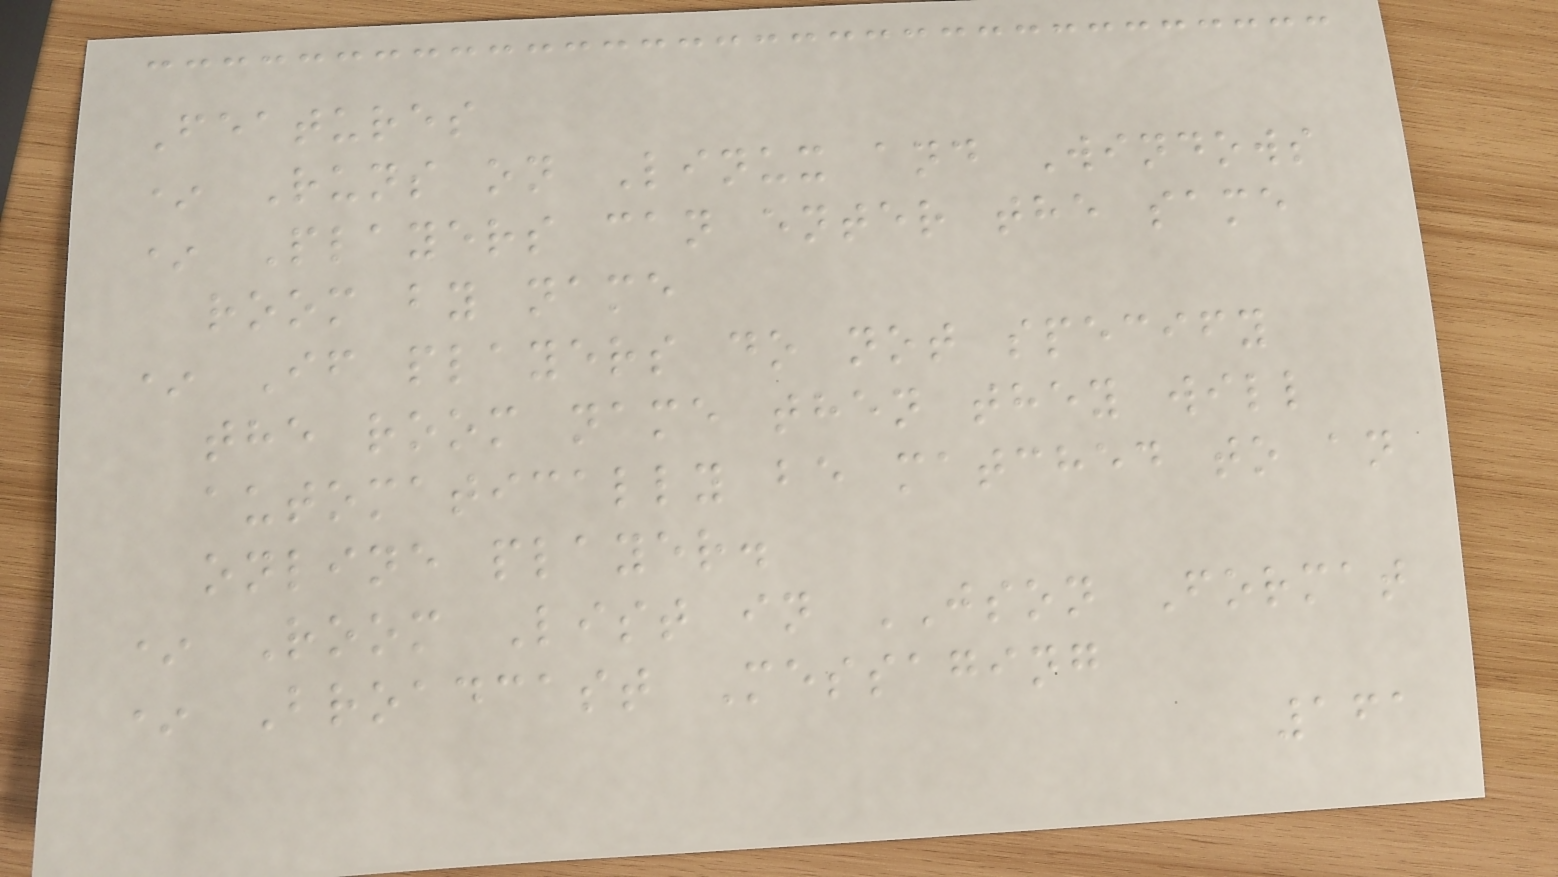Features
* Runs on Linux and Windows
* Players can enter the same
room by name
* If players do not specify
the room name then they will
automatically be matched to an
online player.
* Room List in JSON Format
* Broadcast Messaging
161
